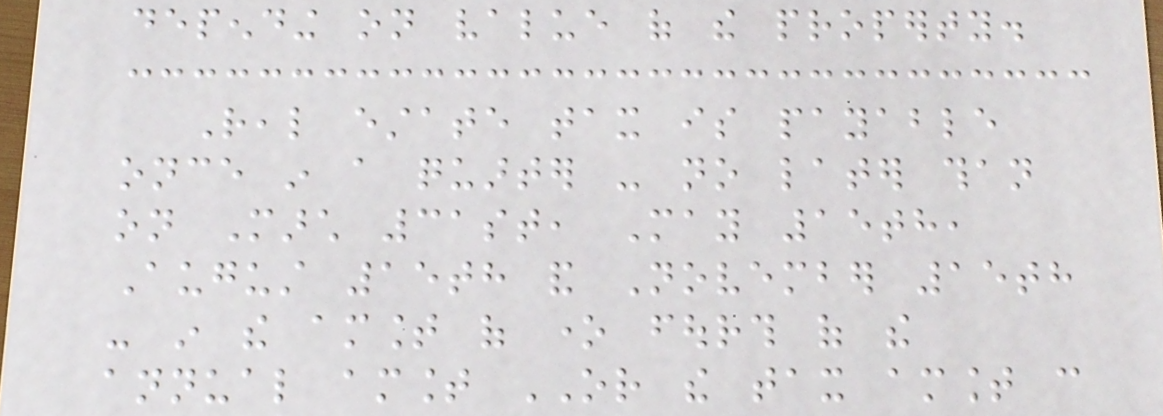depending on value of the property.
Real estate tax is payable
once in a quarter - no later than
on March 31st, May 15th,
August 15th and November 15th
- in the amount of one fourth of the
annual amount OR the tax amount can
